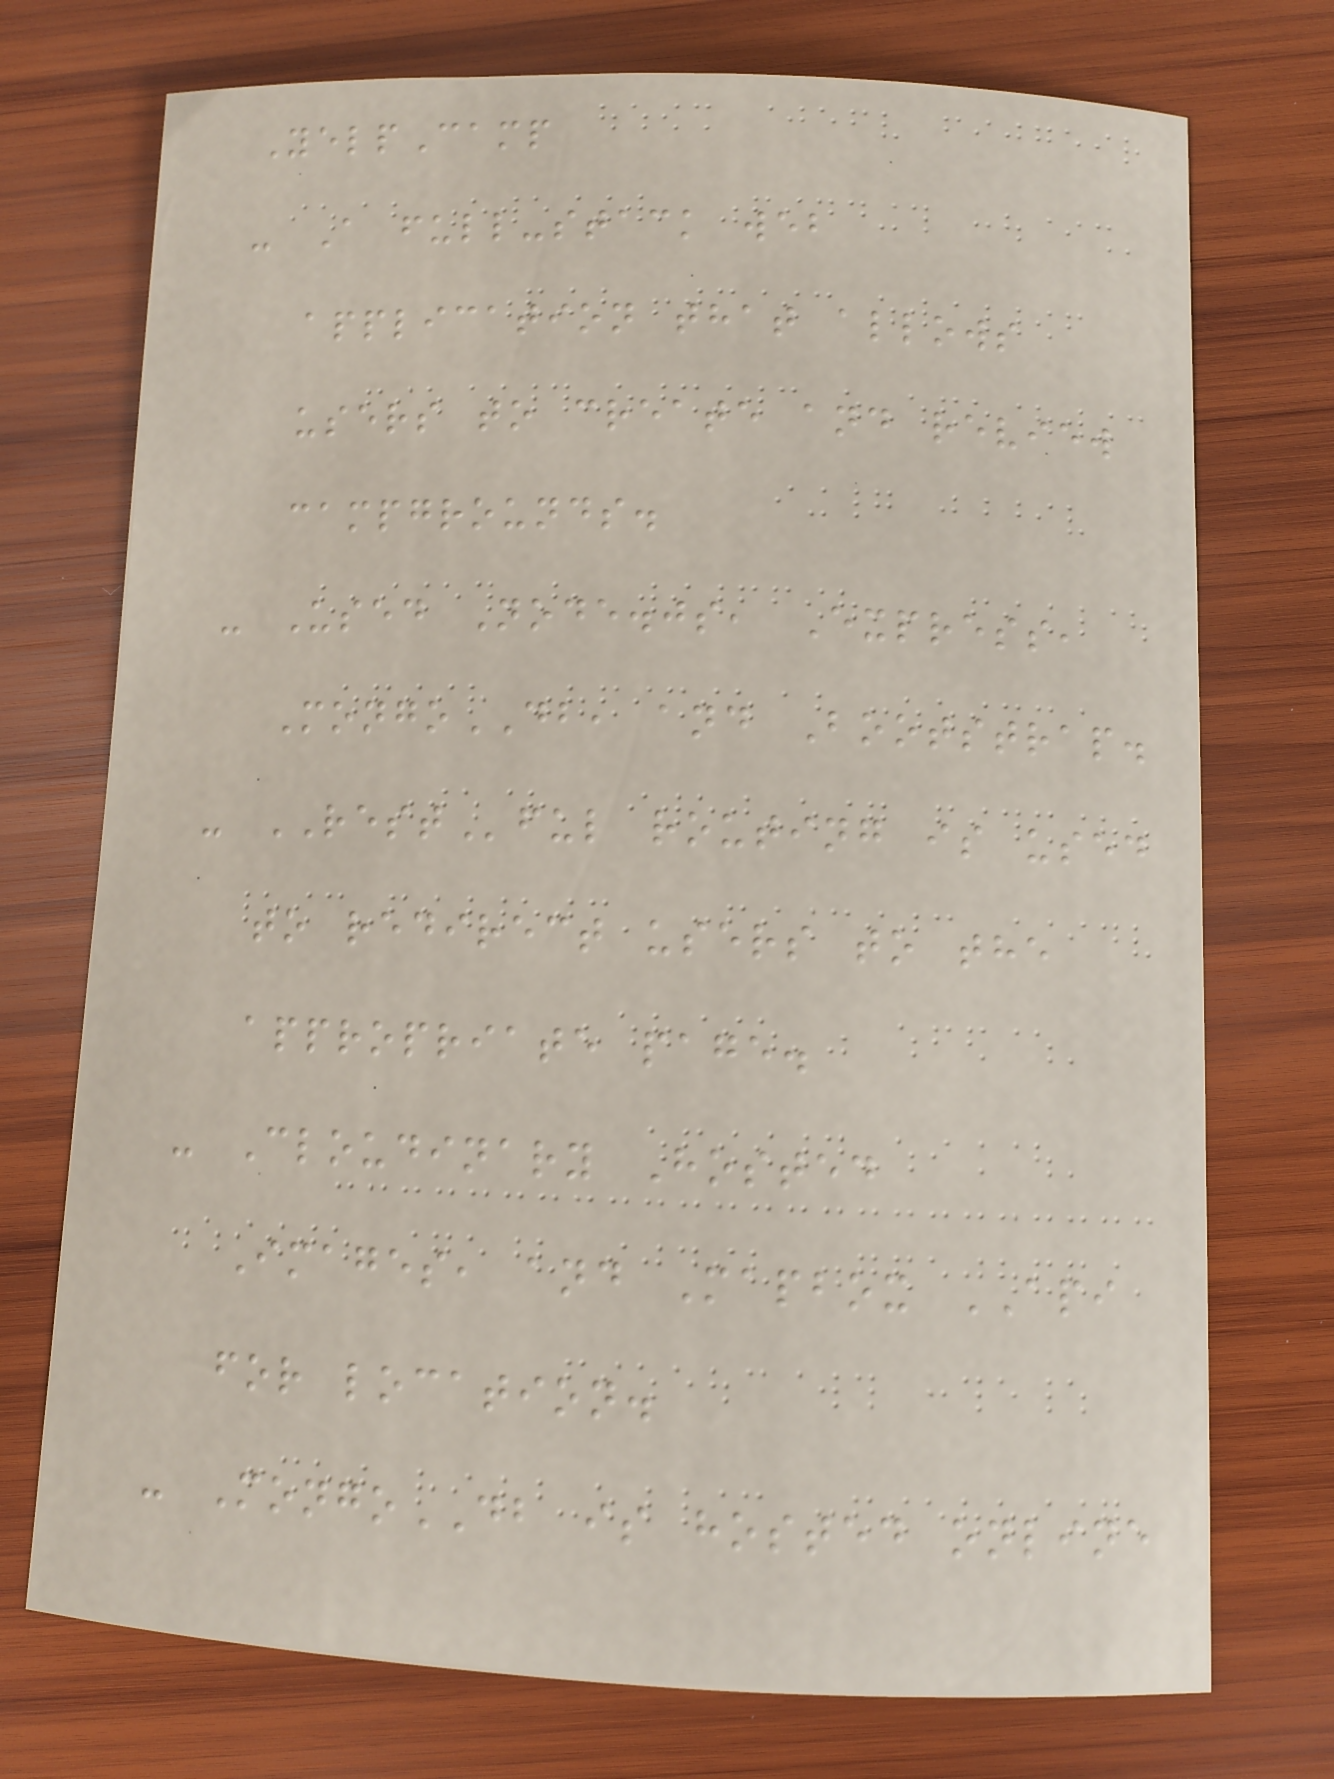YelpCamp
- A full-stack web
application that allows
users to create and review
campgrounds.
- Used Node.js, Express,
MongoDB, and Bootstrap.
- RESTful routing is used
to redirect users to the
appropriate page.
- Cloudinary Hosted
Images, and Mapbox API
for location.
- MongoDB is hosted online
